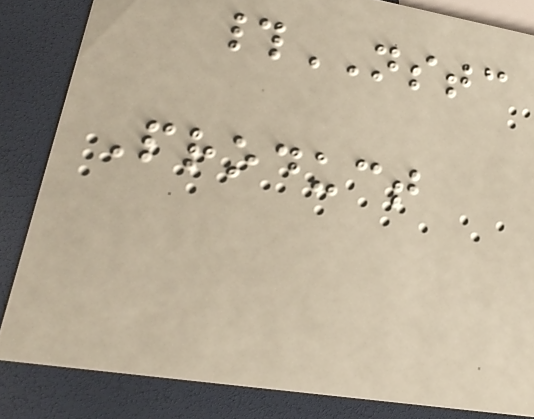#NSTC
Product
